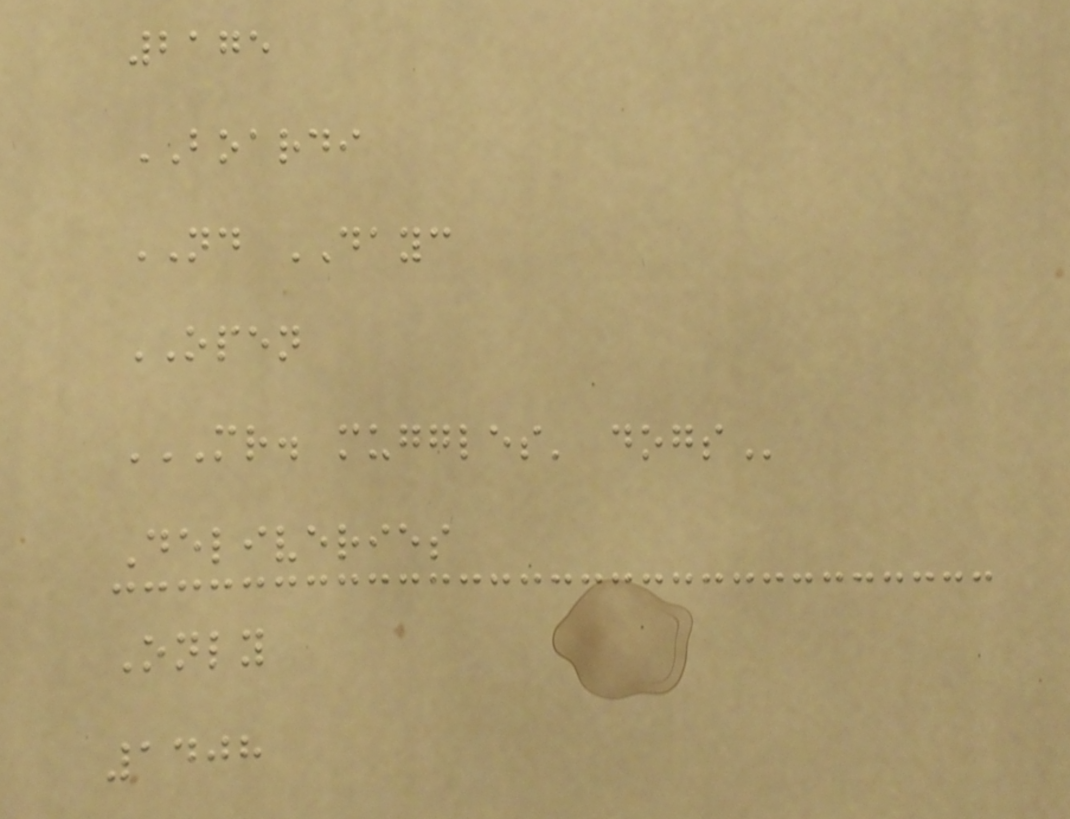2175
BOARDI
ND DAYC
OPEN
MR. MUGGLES' DOGS
Deliveries
Only
1408
